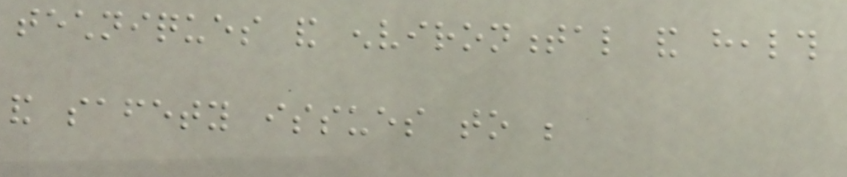techniques and environmental and health
and safety issues to be
